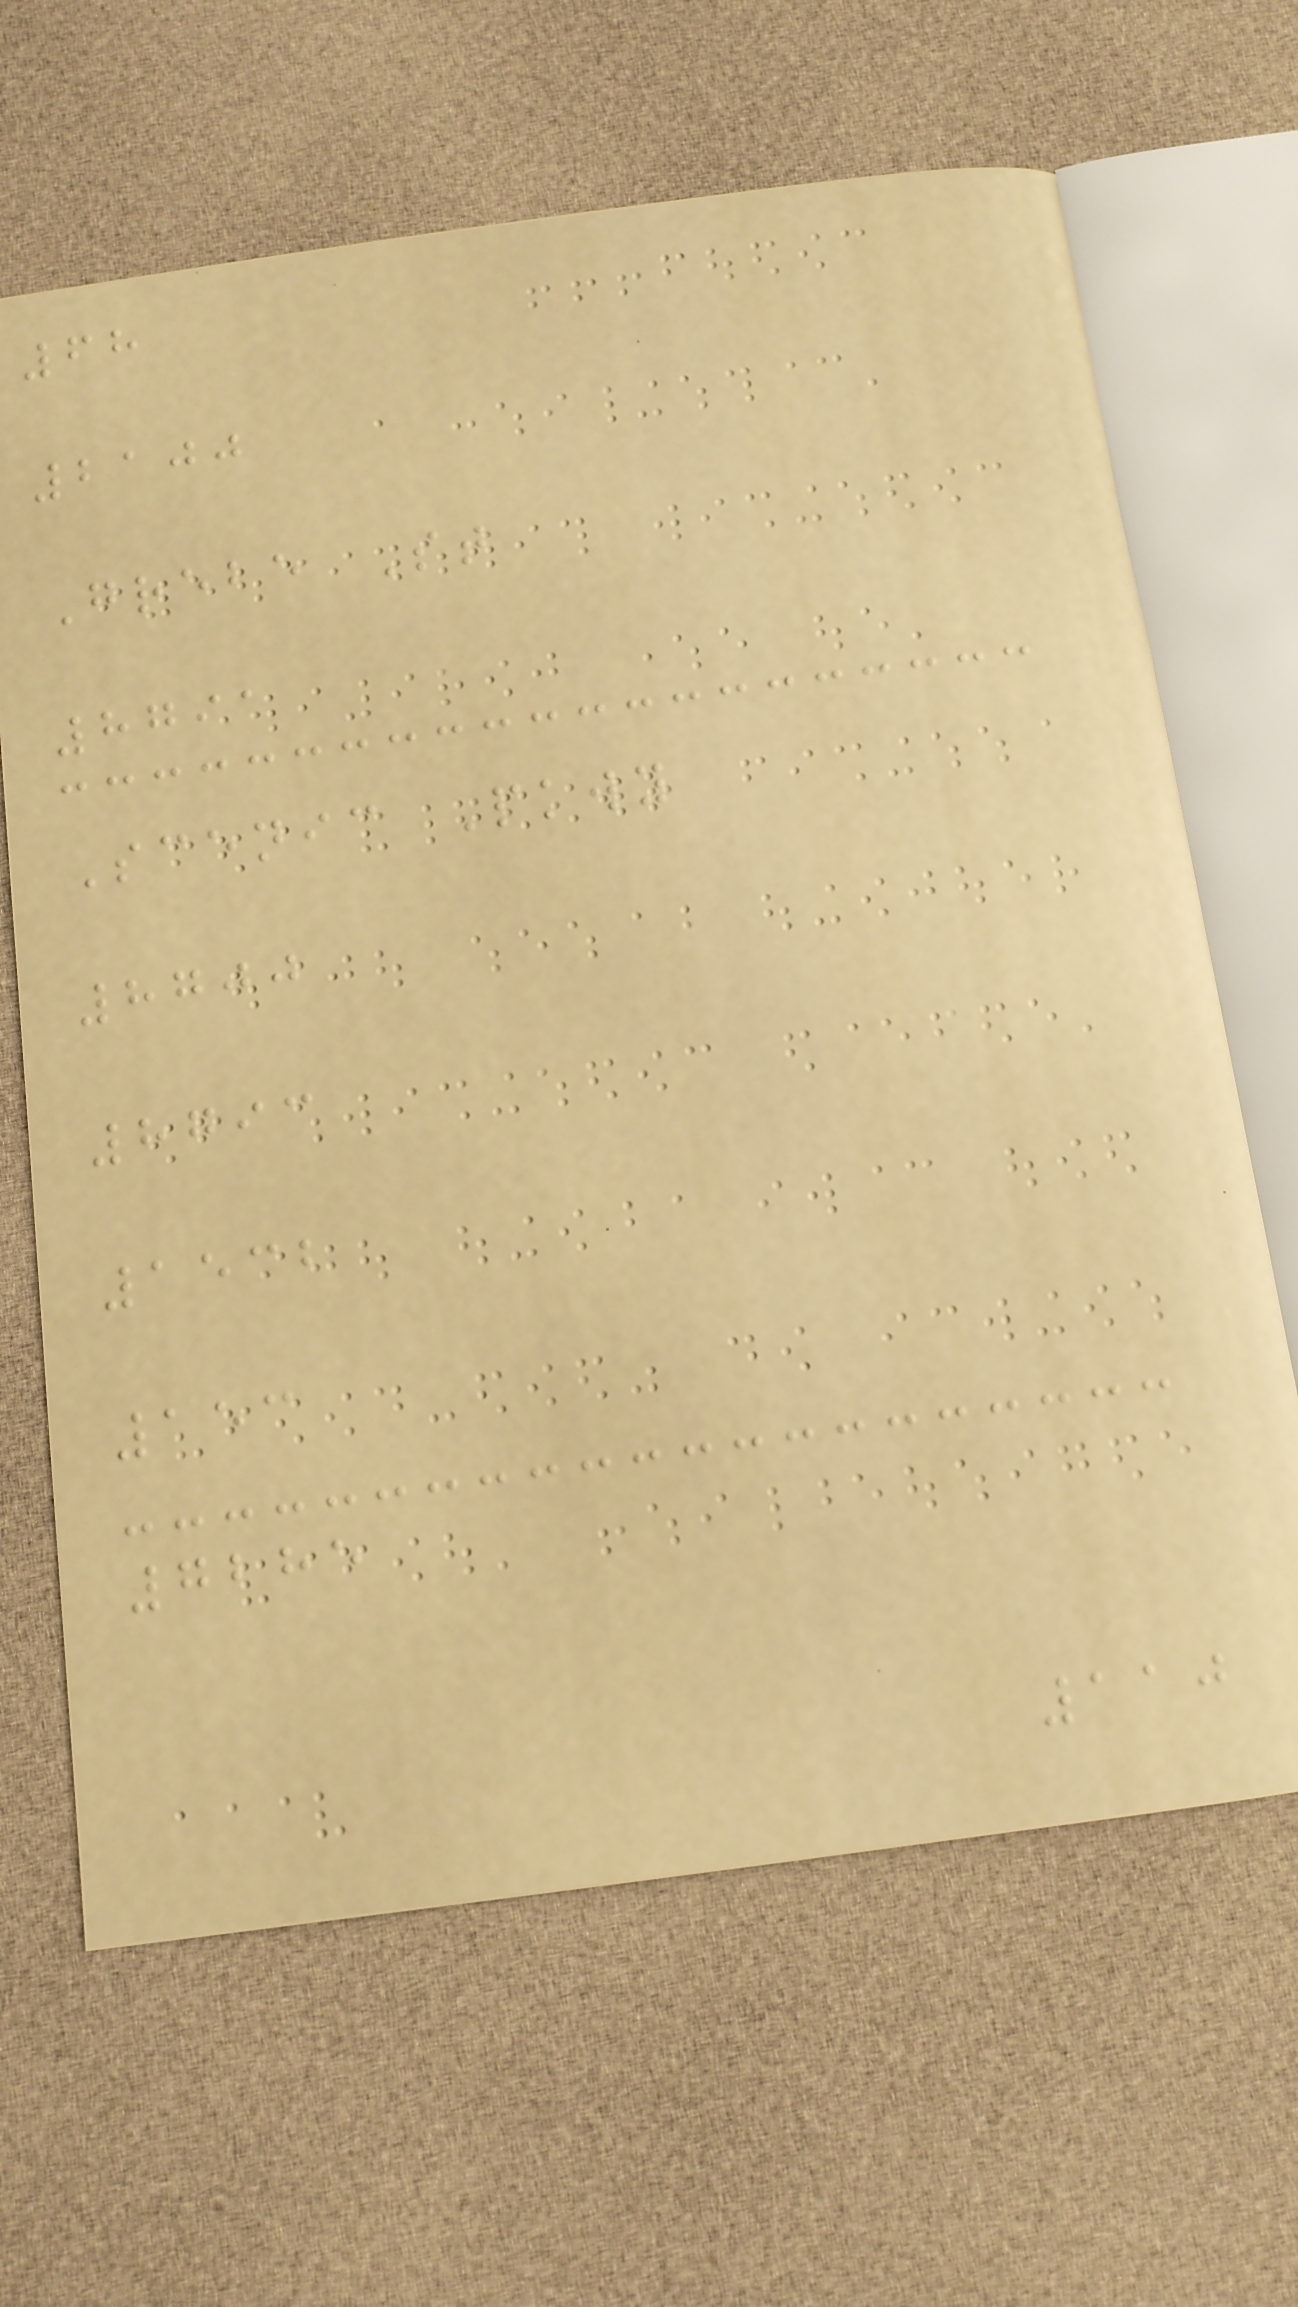68
2100
Grebe St
8791
Scenic Pkwy
8700
8793
1532
153
7285
110
